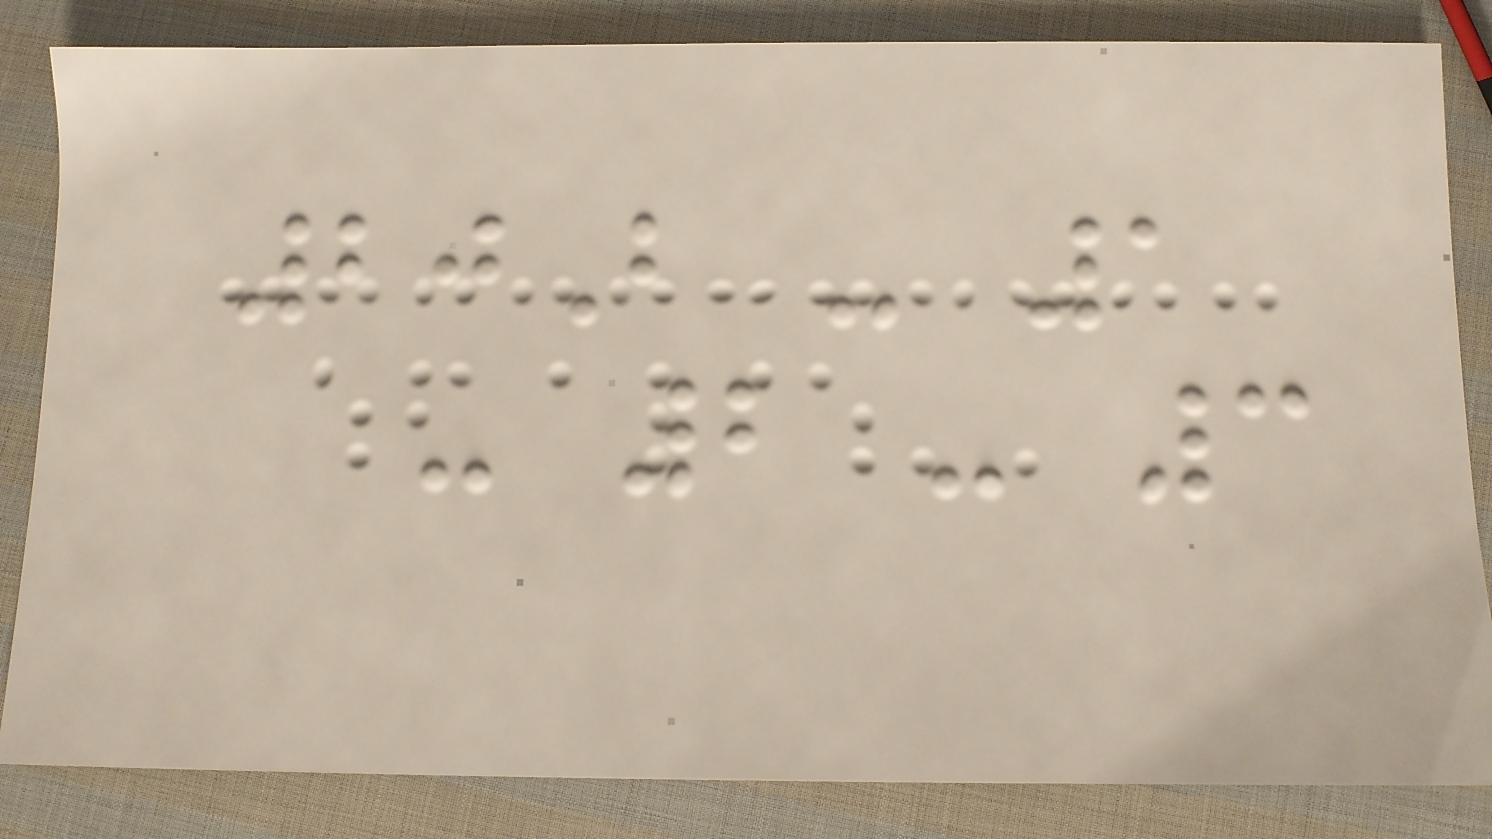20B - 1
- 2 - 3
